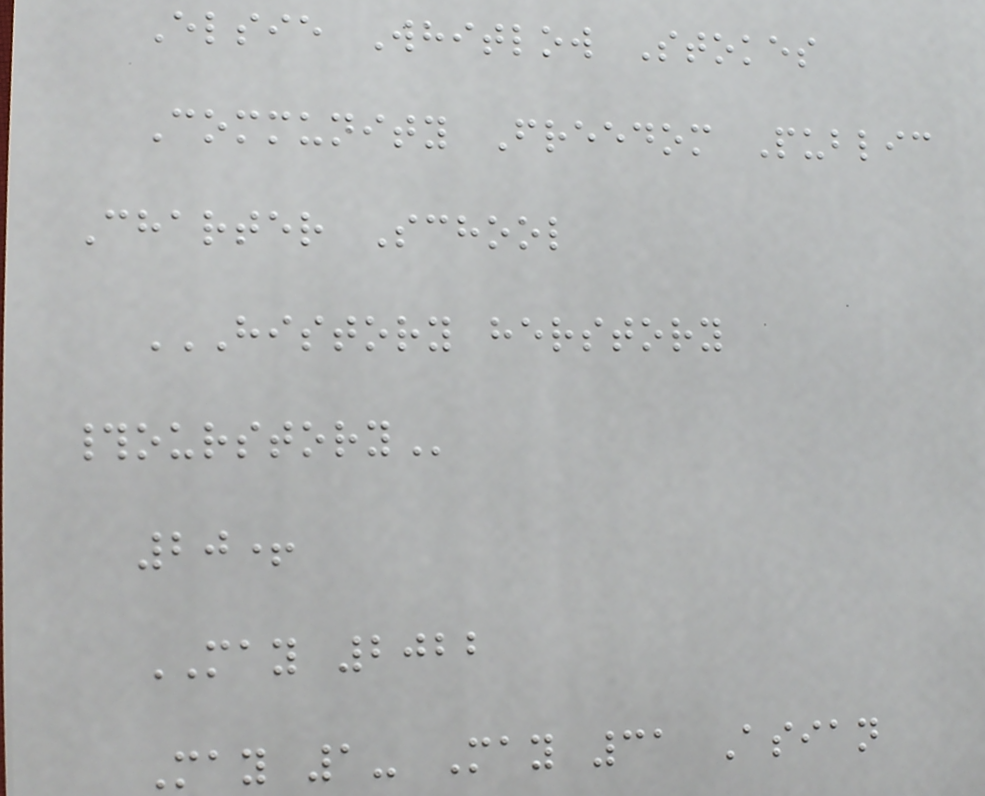Elsie Whitlow Stokes
Community Freedom Public
Charter School
HISTORY HERSTORY
#OURSTORY
20+
MAY 2022
May 1- May 31 Asian
